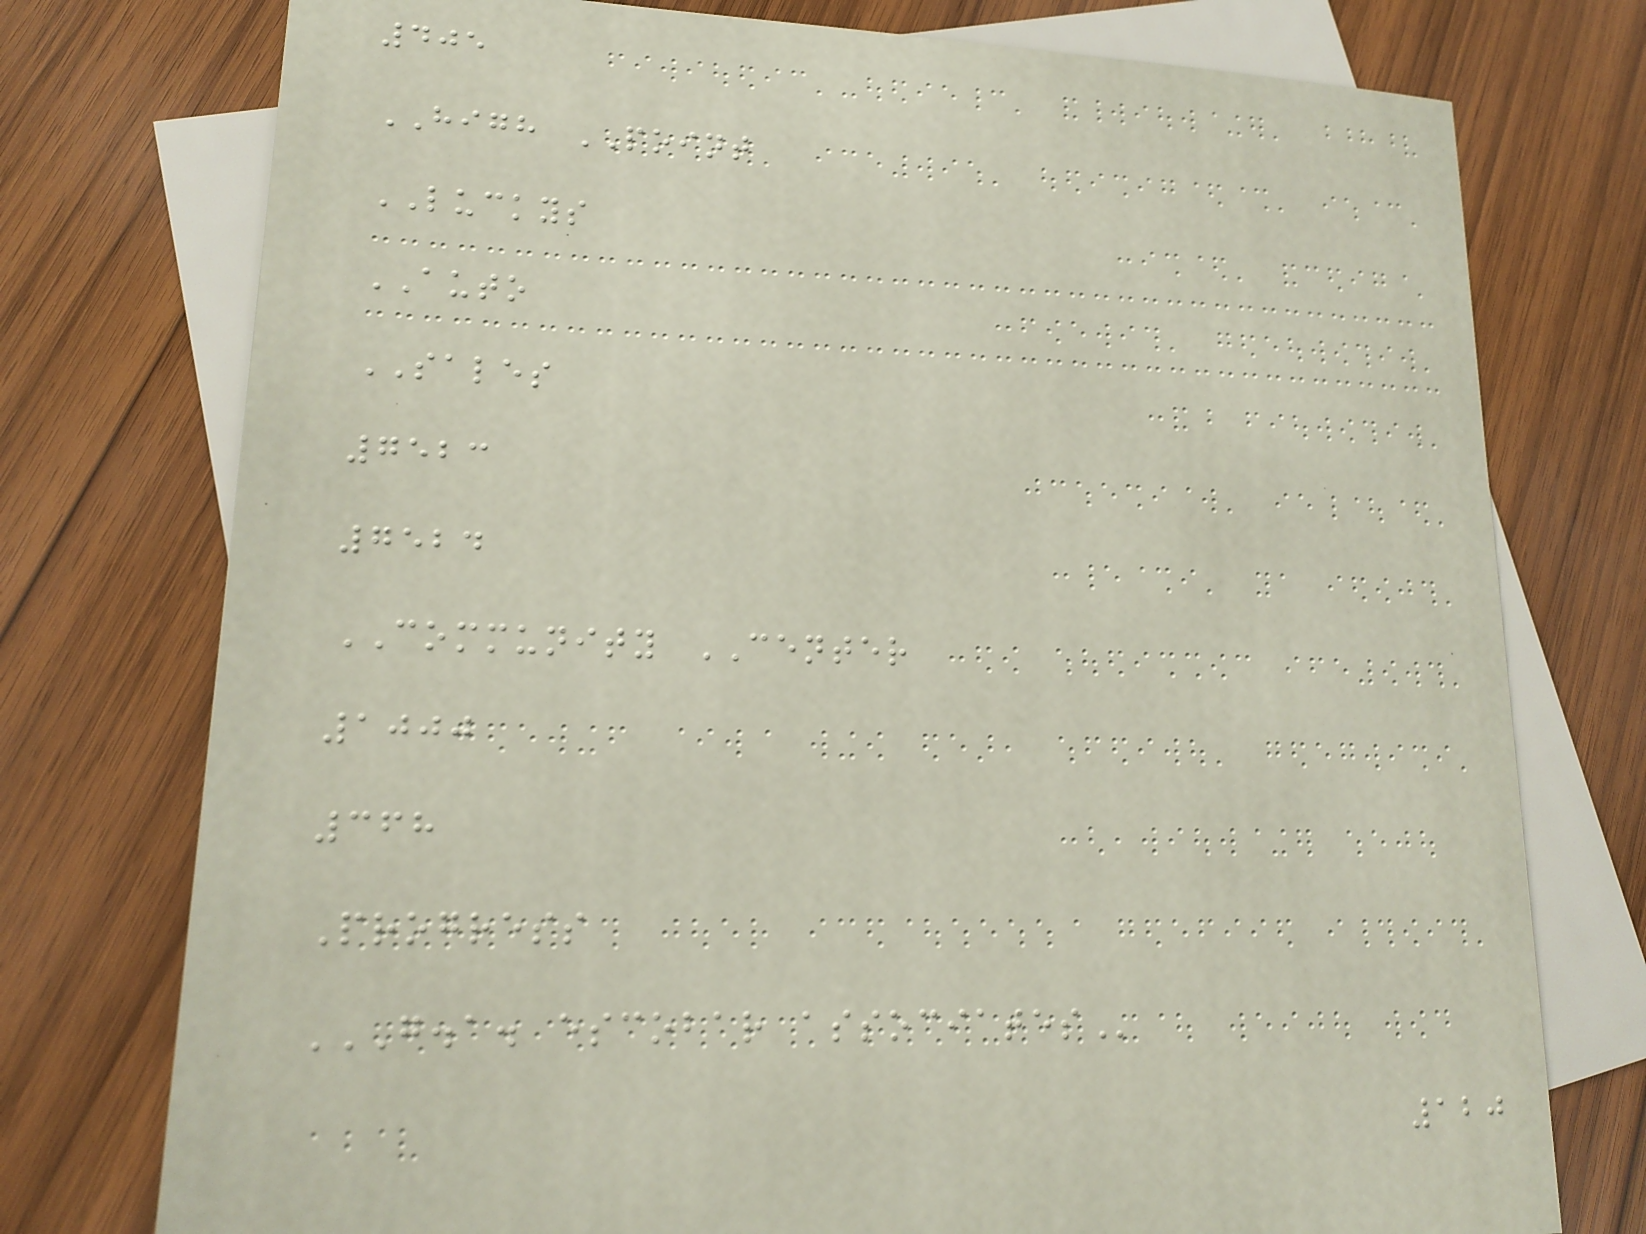405
HIGH POINT
LUCKYS
AUTO
SALES
7523
7524
COMMUNITY CENTER
1000
368
Progress
G.A. ESCOBAR ASSOCIATES
120
